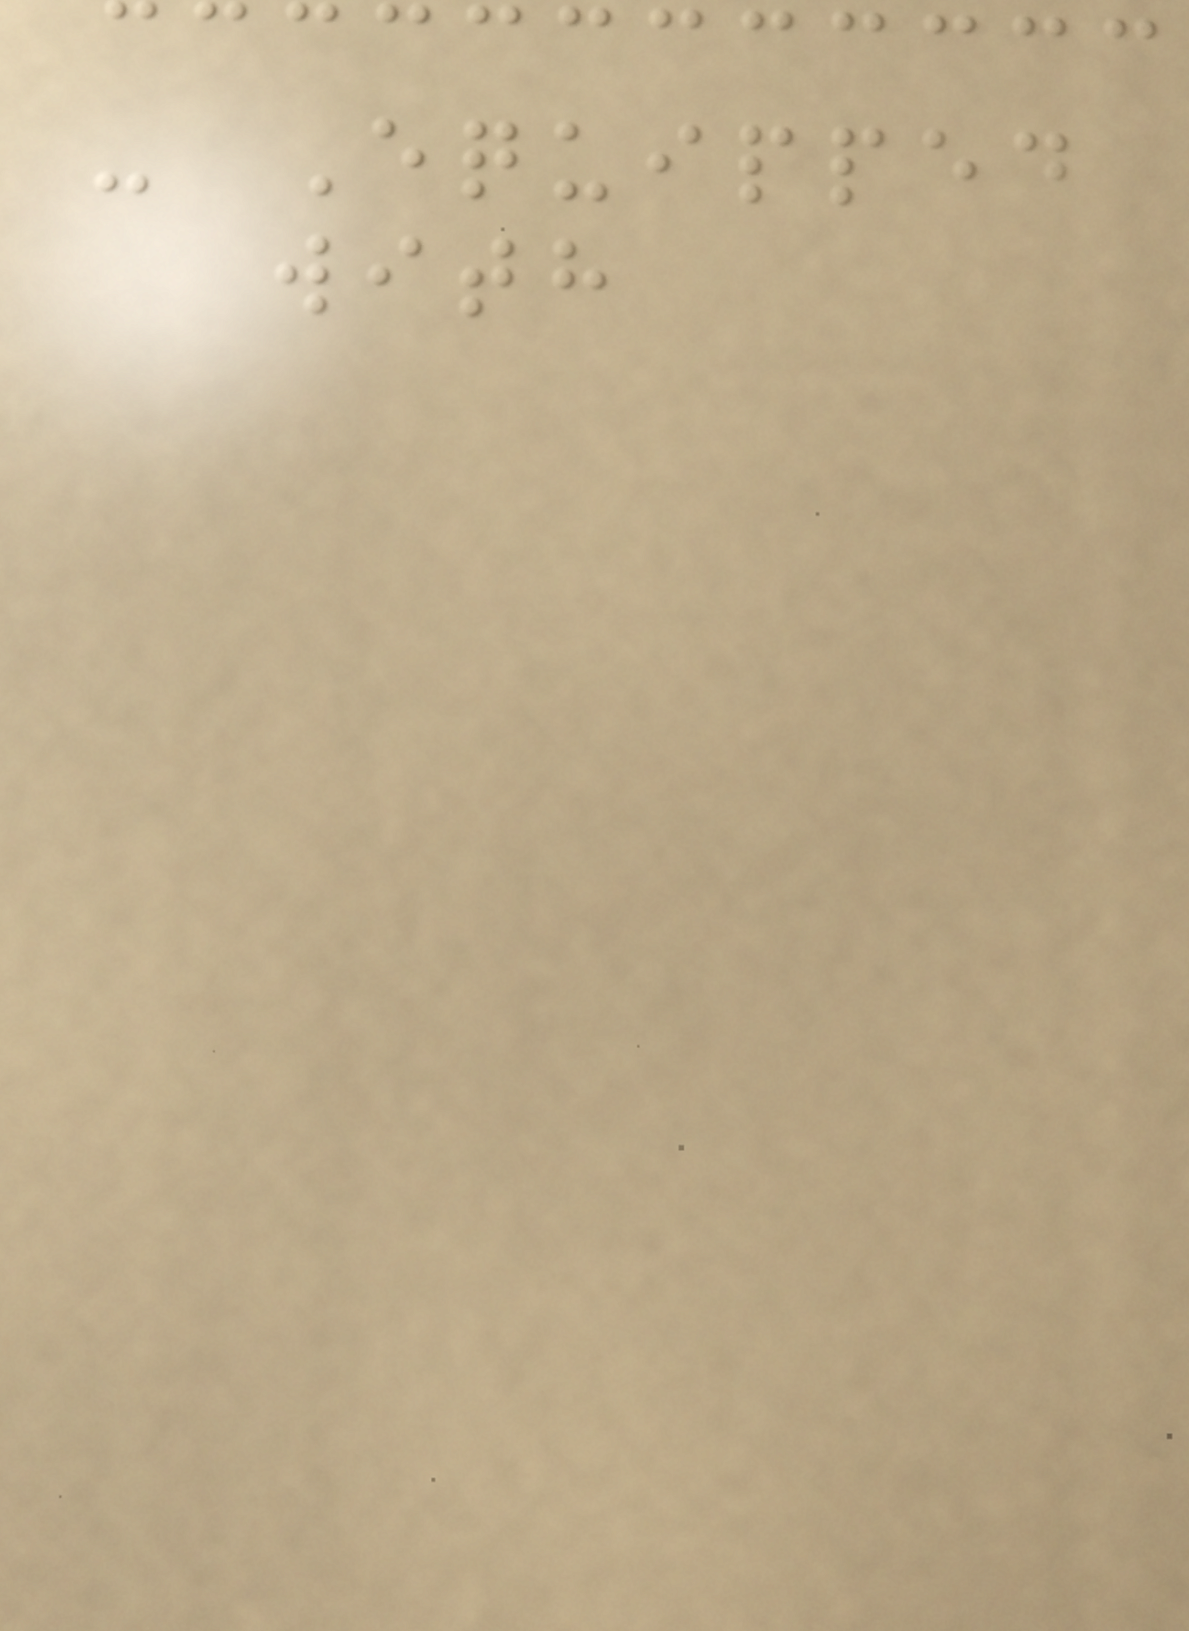- Equipped
with
